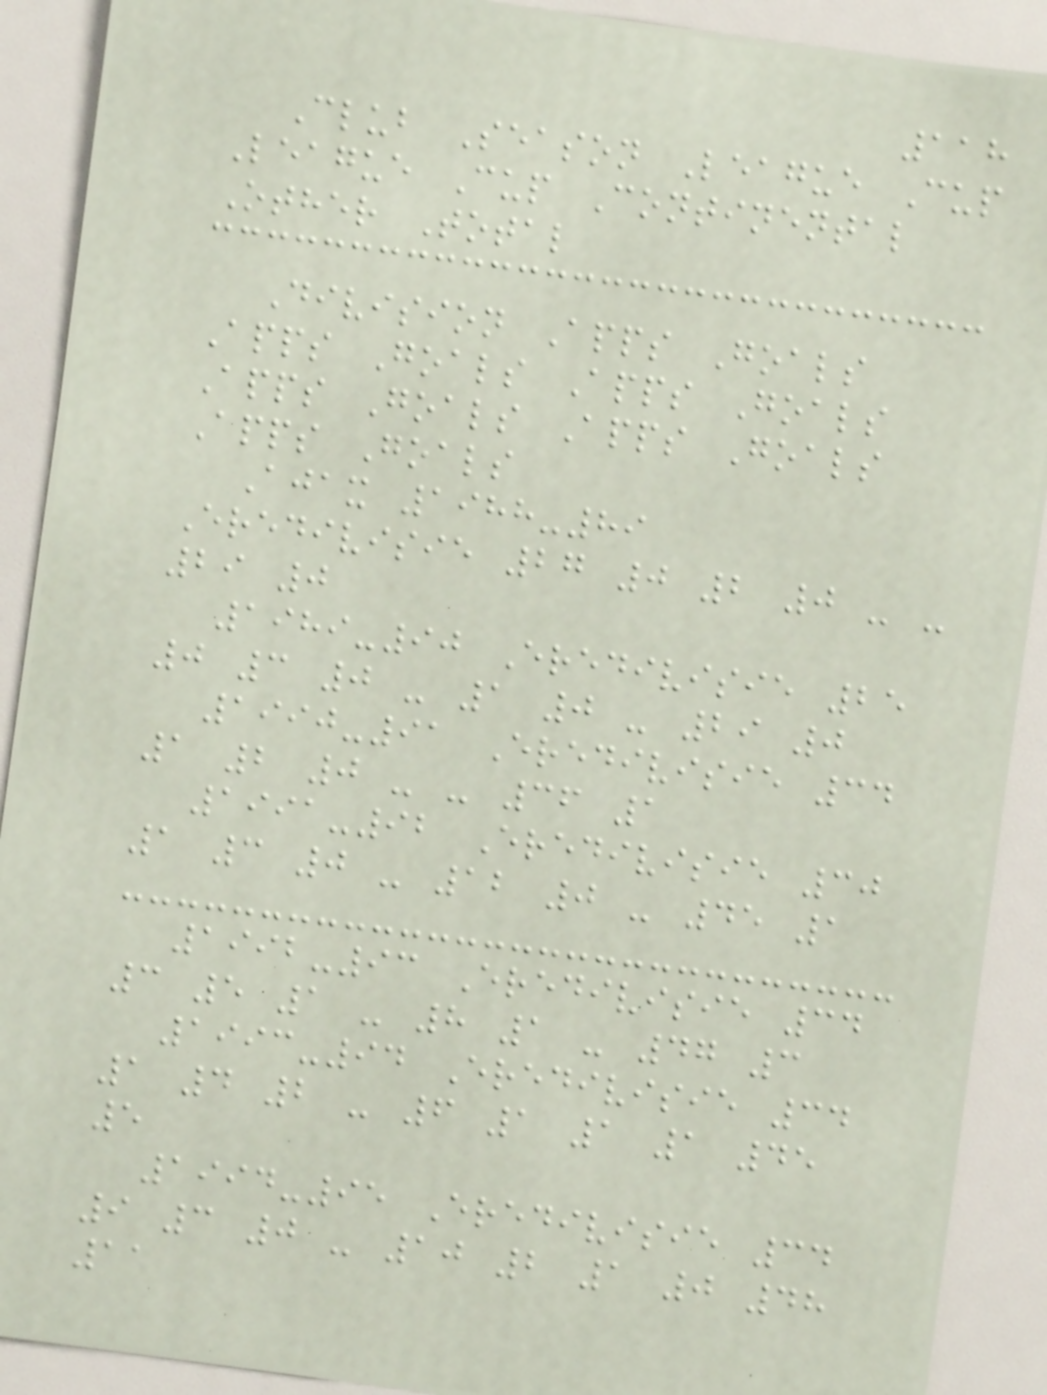118
Club Season League Cup
League Cup Continental
Other Total
Division Apps Goals
Apps Goals Apps Goals
Apps Goals Apps Goals
Apps Goals
Ajax 1988-89
Eredivisie 27 0 2 0 - -
29 0
1989-90 Eredivisie 25
0 3 0 - 1 0 - 29 0
1990-91 Eredivisie 34
1 2 0 - - 36 1
1991-92 Eredivisie 30
1 3 0 - 12 0 - 45 1
1992-93 Eredivisie 34
3 5 1 - 8 1 - 47 3
1993-94 Eredivisie 34
1 4 2 - 6 1 1 1 45
5
1994-95 Eredivisie 34
9 3 0 - 10 2 1 0 48
11
